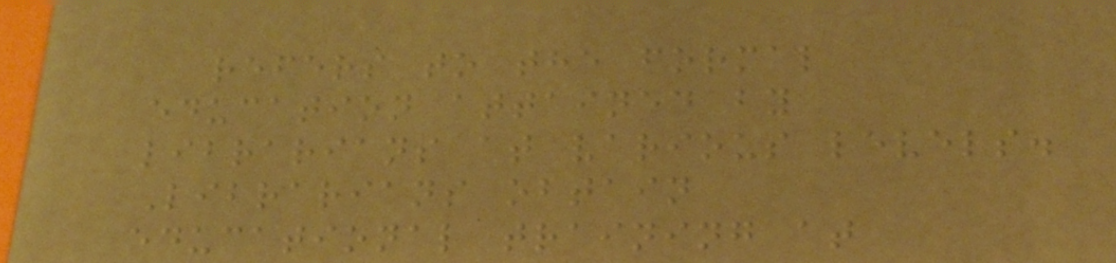refers to the formal
education attained by
librarians at various levels.
Librarians obtain
educational training at
